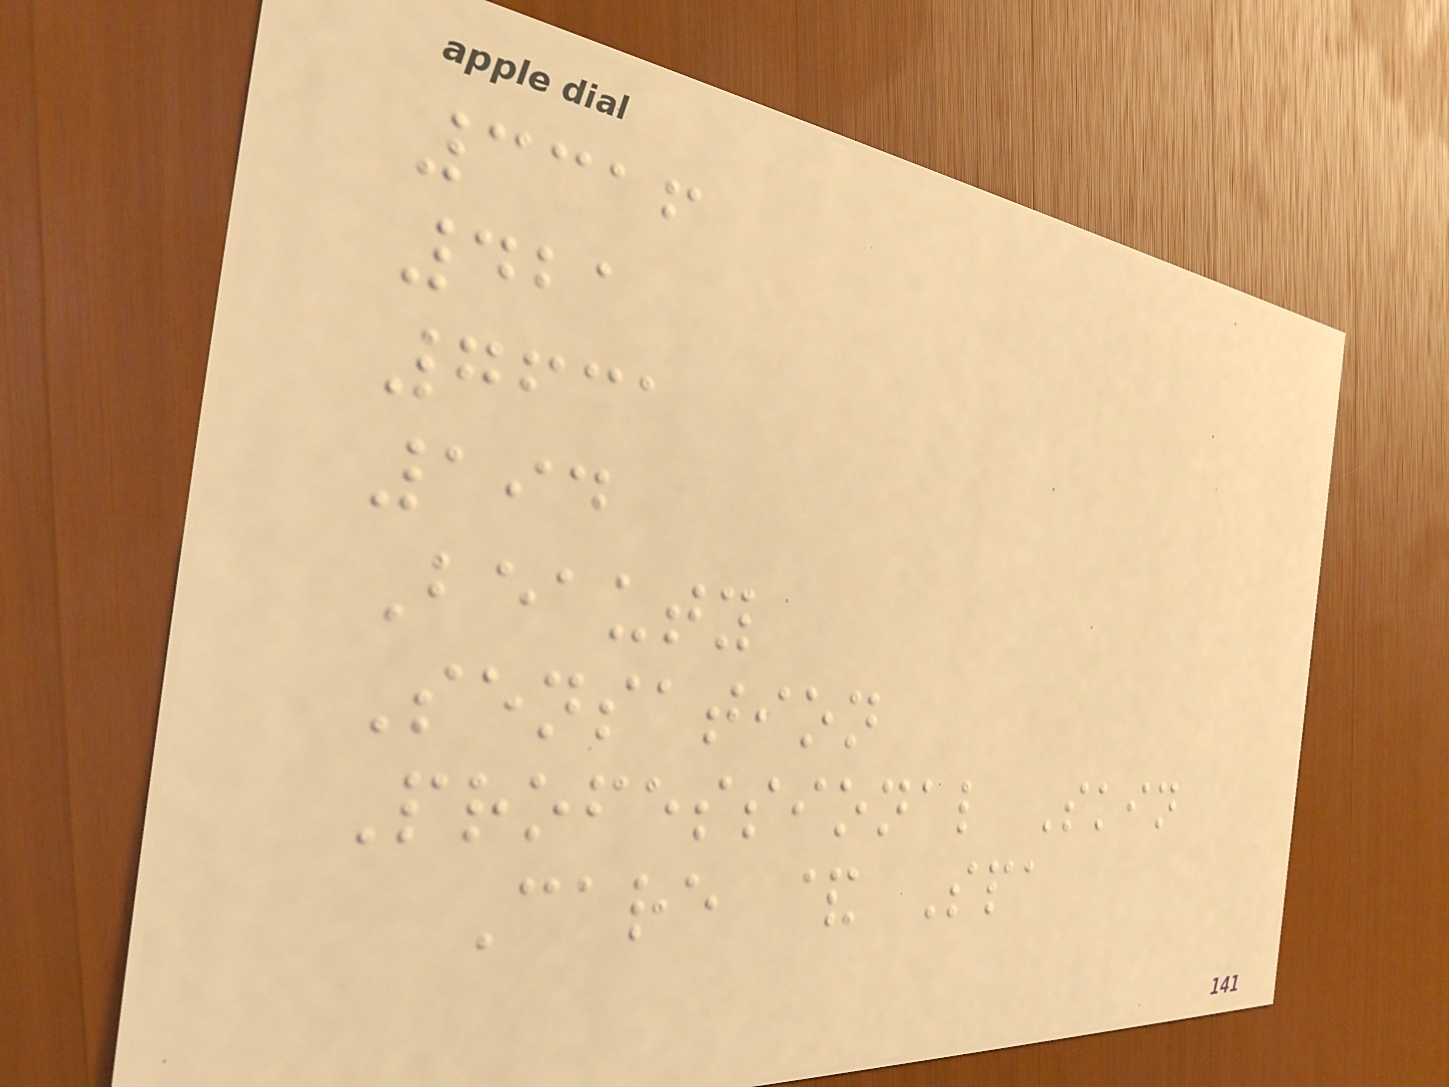3316
421
7631
194
Beauty
Sensation
Professional Skin
Care & Spa
